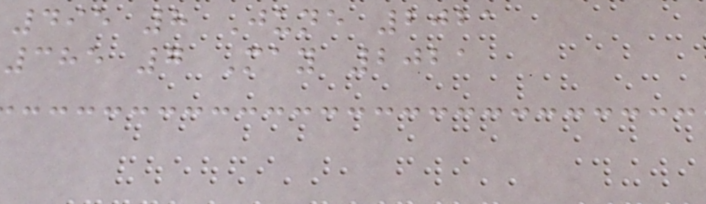495 8 June 2021
385 7 May 2021
